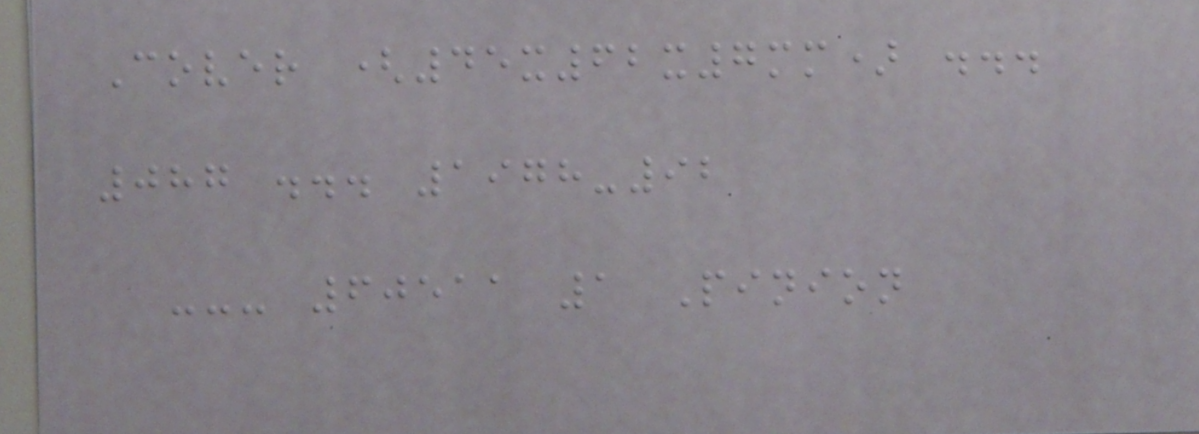Cover (45x62x7mm) ...
087 ... 1978-92
--- 60511 1 Pinion
